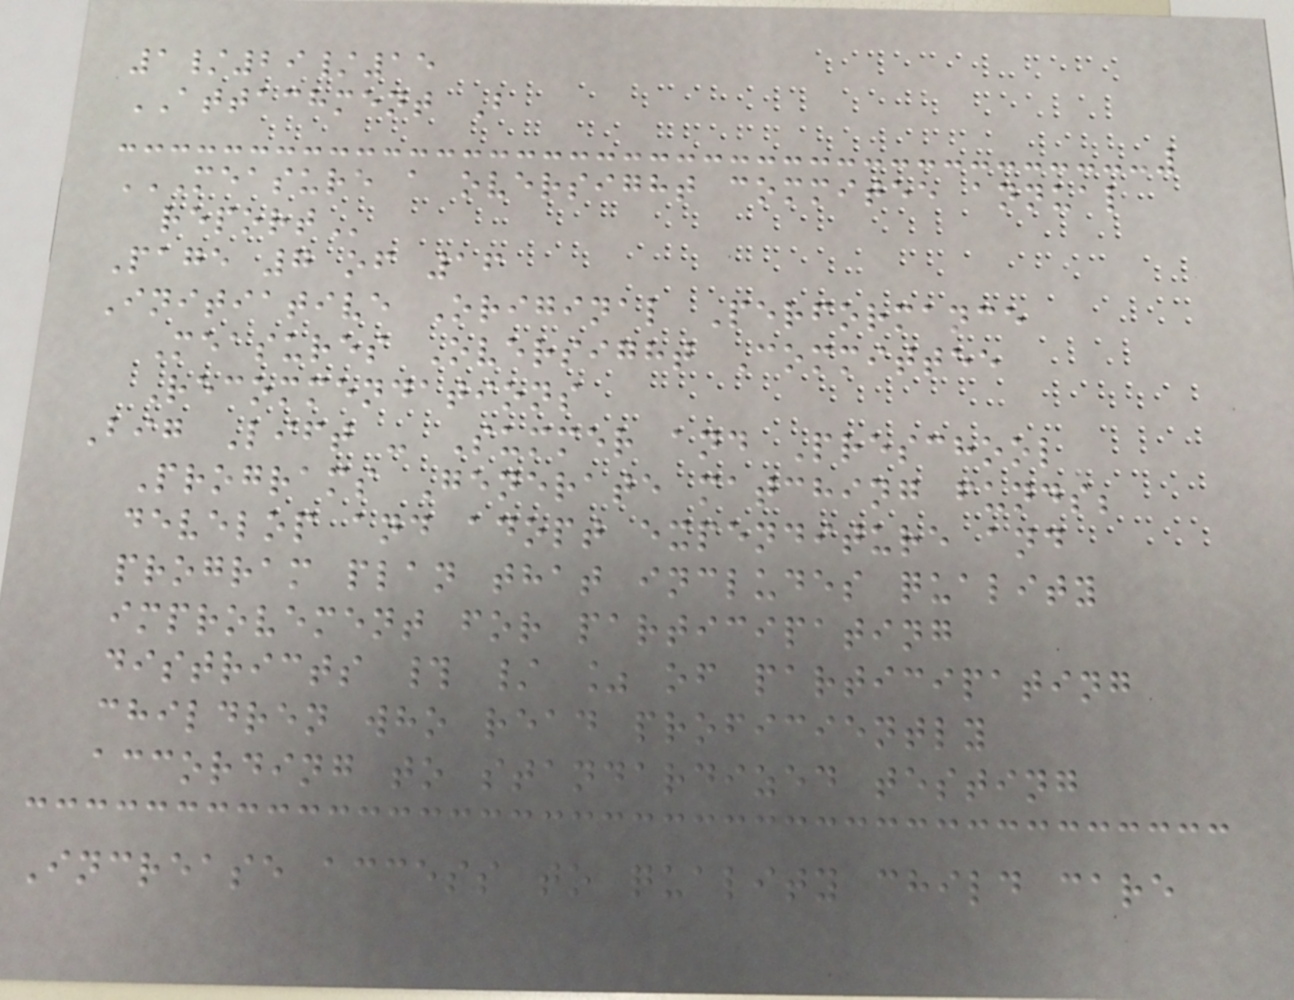1/29/15
ATTACHMENT B
MEASURE A OVERSIGHT COMMITEE ANNUAL
REPORT
Page 7 of 16
Initiative Original Performance
Measures Oversight Committee
Recommendations
Big Lift - Summer and Preschool
Programs Generate matching funds;
develop and adopt expenditure and
program plan that includes quality
improvement for participating
districts # / % of participating
children who read proficiently
according to standardized testing
Increase access to quality child care
